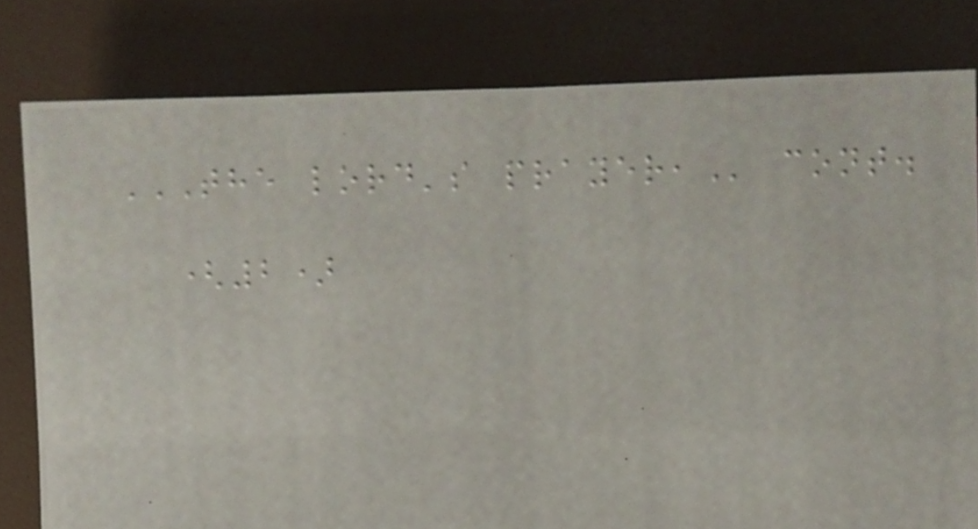THE LORD'S PRAYER, cont.
(2)
